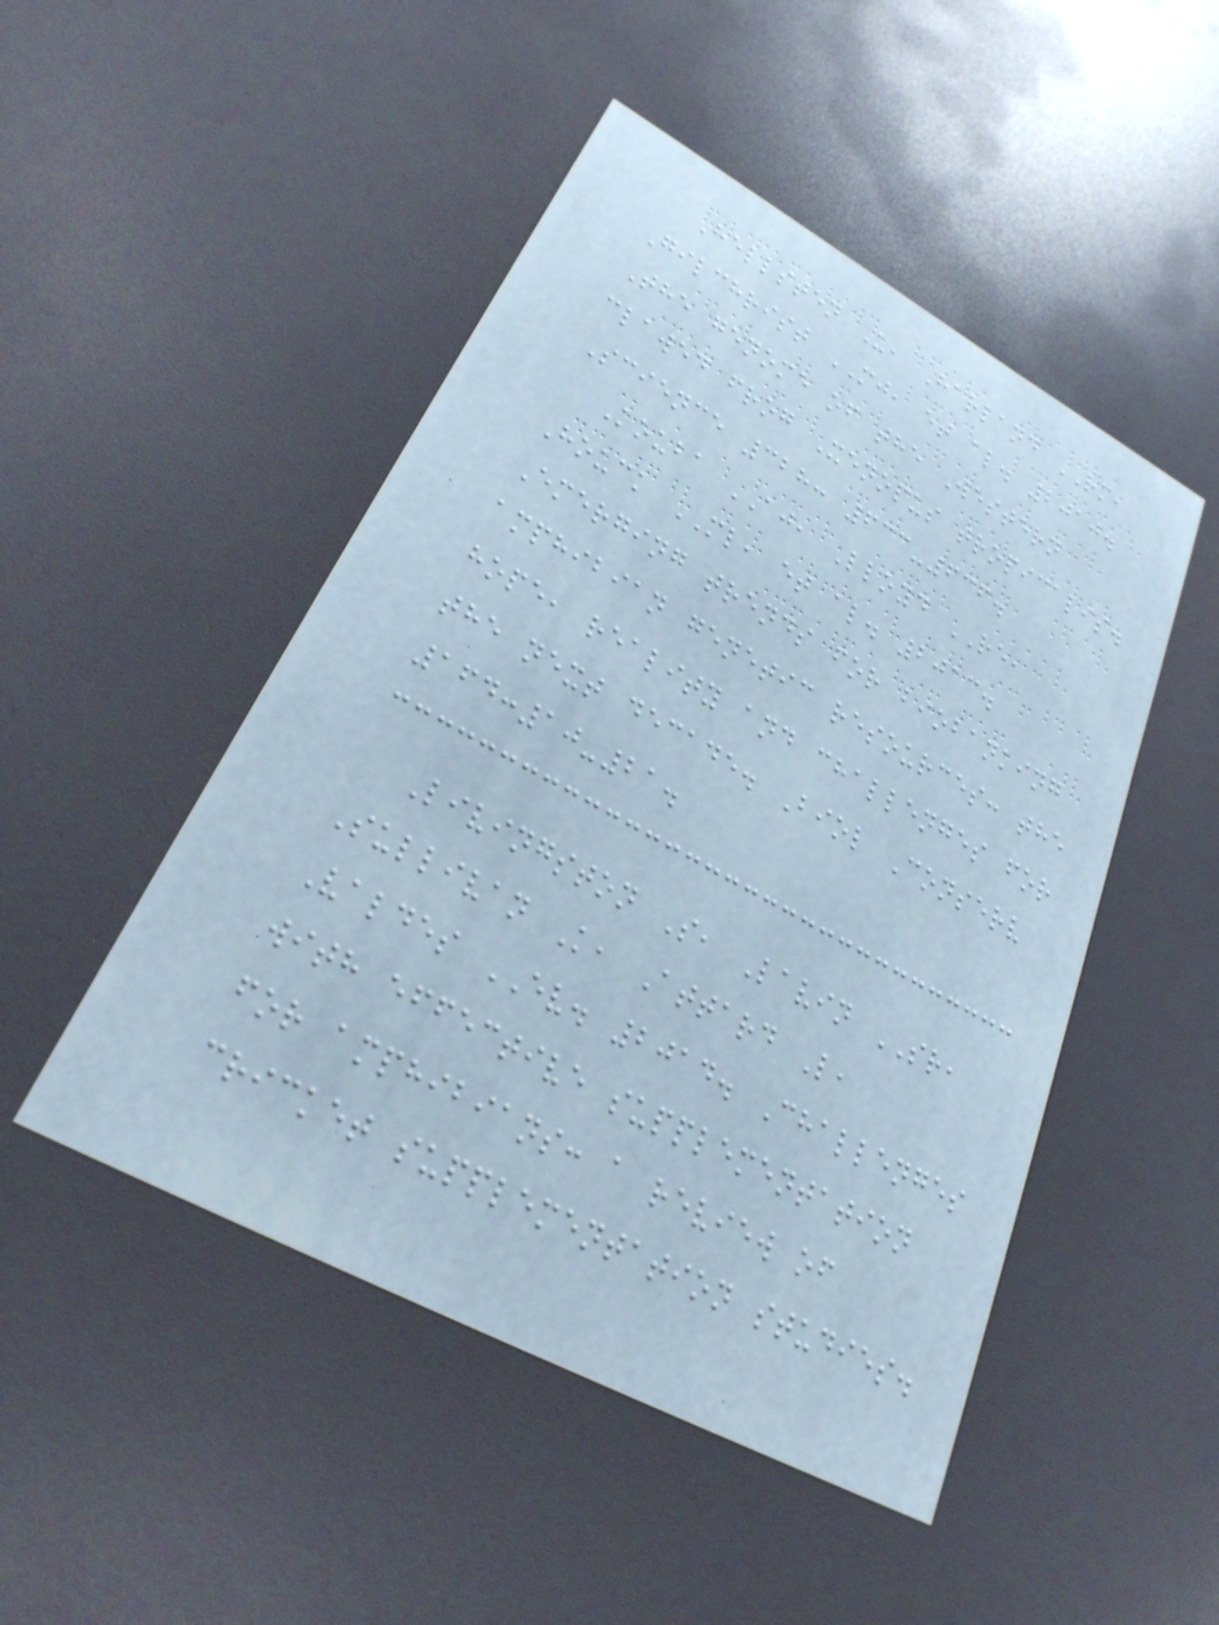Hellsten U, Harland RM,
Gilchrist MJ, et al. 2010.
The genome of the Western
clawed frog Xenopus tropicalis.
Science 328: 633-636.
Kouba AJ, Lloyd RE,
Houck ML, et al. 2013.
Emerging trends for biobanking
amphibian genetic resources: the
hope, reality and challenges for
the next decade. Biol Conserv
164:10-21.
Livingston S, Lavin SR,
Sullivan K, Attard L,
Valdes EV. 2014. Challenges
with effective supplementation
for amphibians: a review of
cricket supplementation studies.
